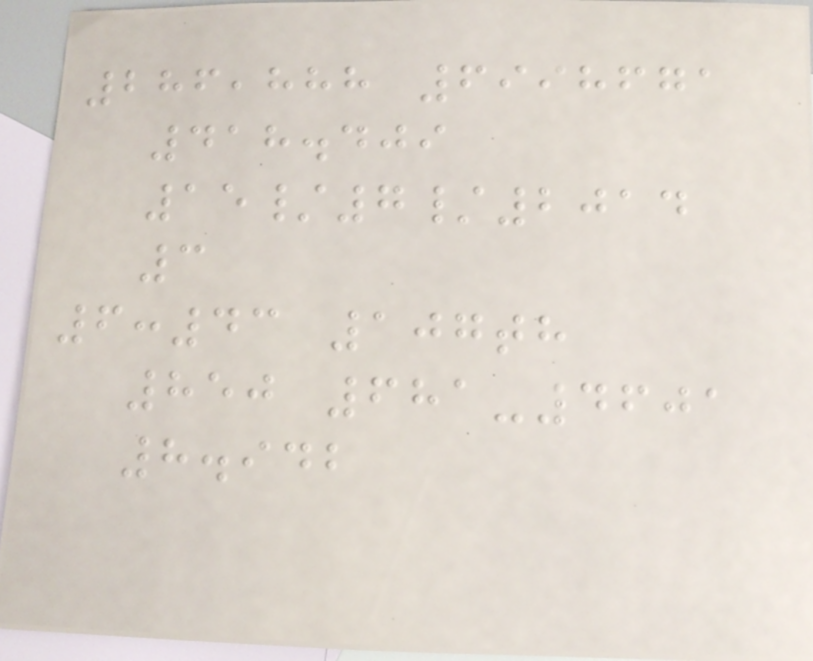286,888 6998671
418.409
15/7/2014
3
6:43 107th
850 681-4601
8.942
